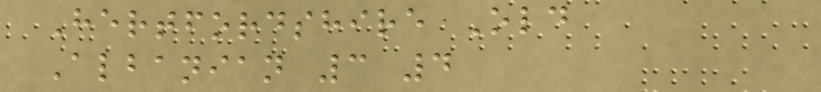Hertfordshire Old
Albanian 3 4
